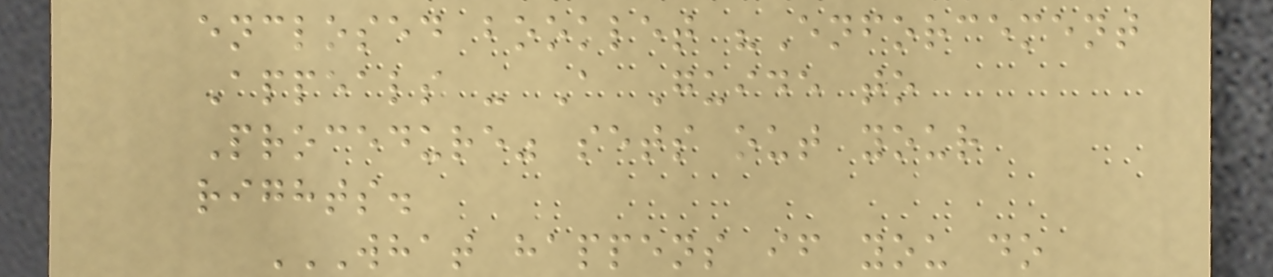enclosed booklet "Enforcement
Appeals - A Guide to
Procedure" sets out your
rights.
WHAT HAPPENS IF YOU DO
